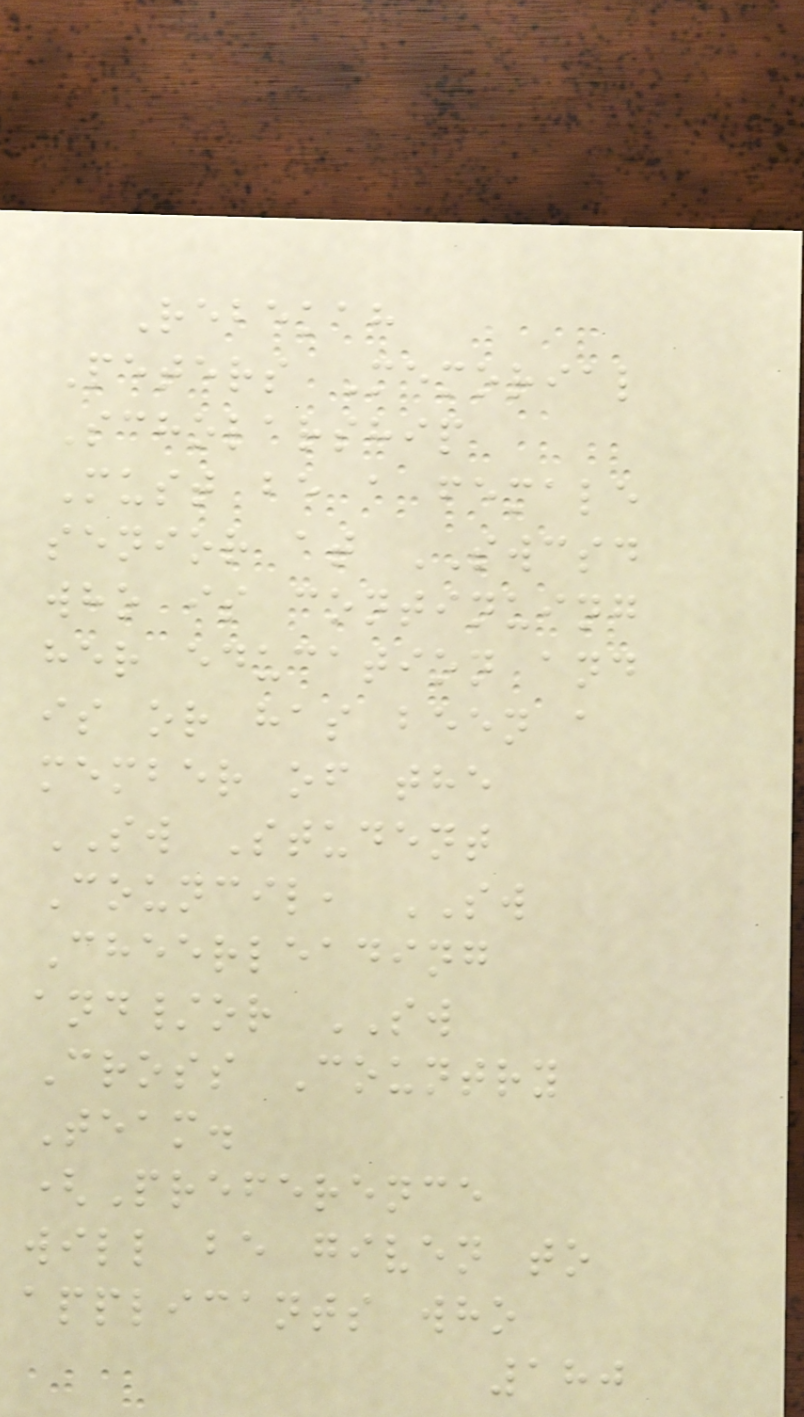Rebekah
Peters Memorial
Scholarship
Must be a female
senior at SWCSD
who is continuing
her education and
is or has been a
member of the
SW Student
Council, SW
Cheerleading
and/or SW
Cross Country
Team.
(Preference
will be given to
applicants who
180
